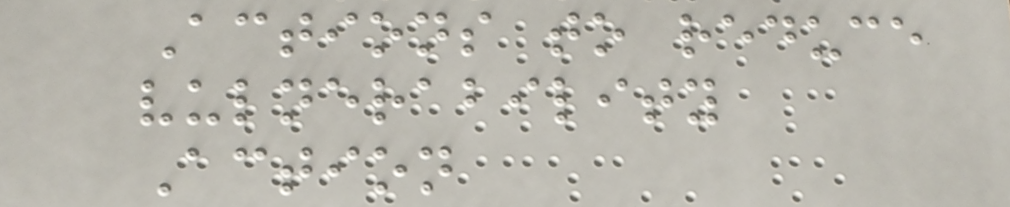Actions to reduce
vulnerability
Action
